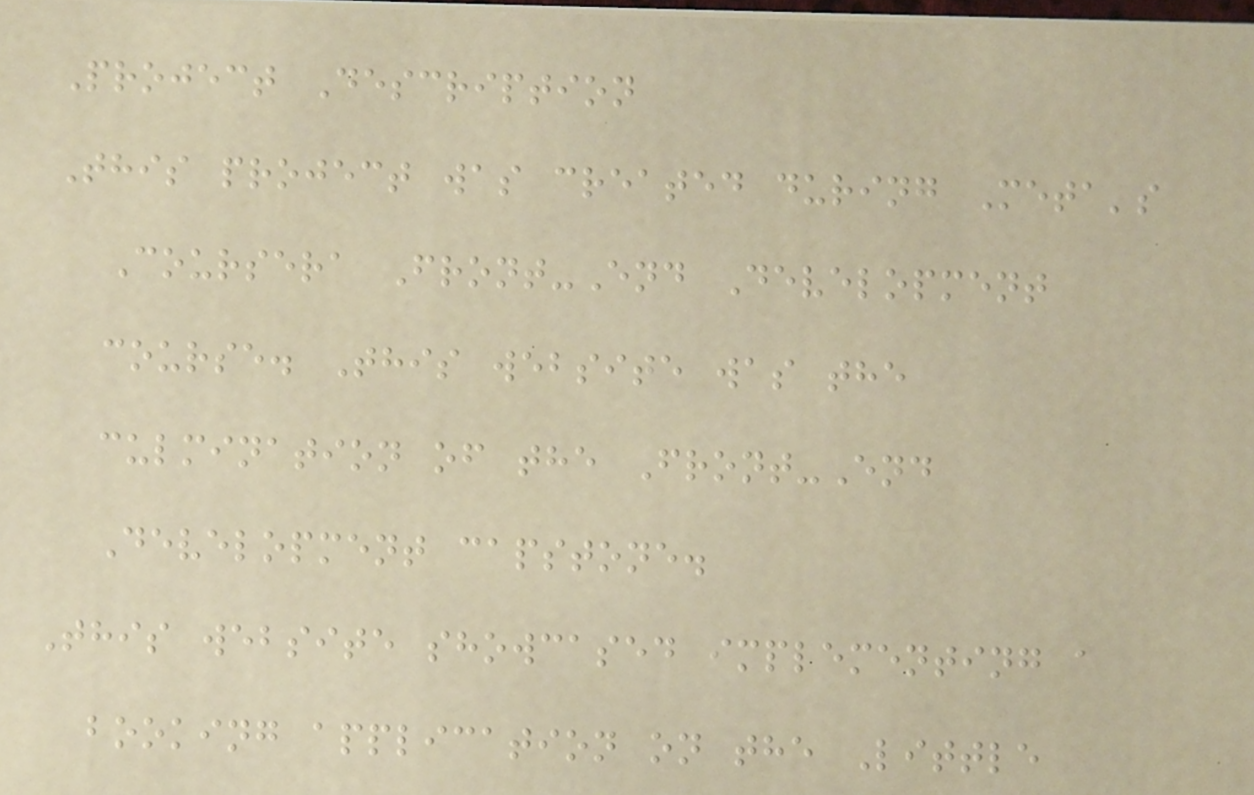Project Description
This project was created during Meta's
Coursera Front-End Development
course. This website was the
culmination of the Front-End
Development capstone.
This website showcased implementing a
booking application on the Little
